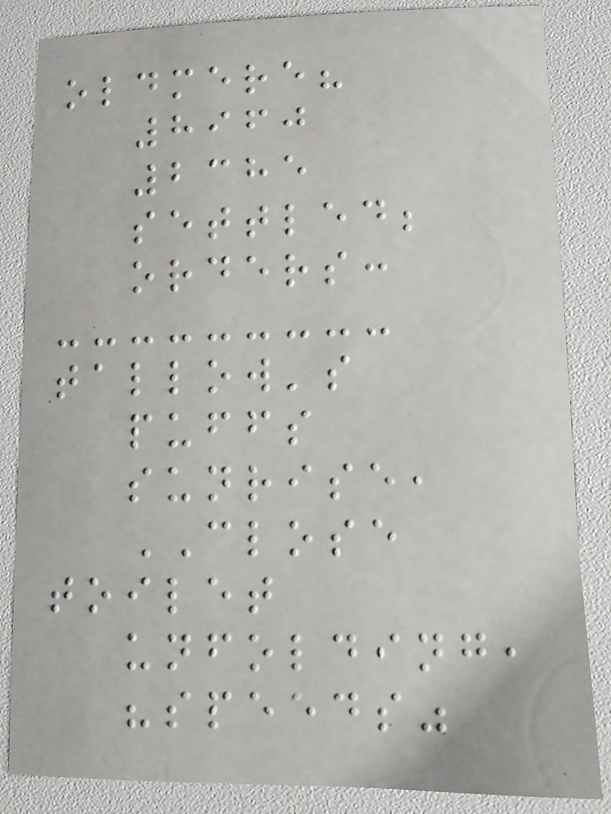oldmere?
8960
2385
settled;
orders:
tallow's
puffs
sunrise,
CLOSE
toilet
unfolding,
"speeds"
